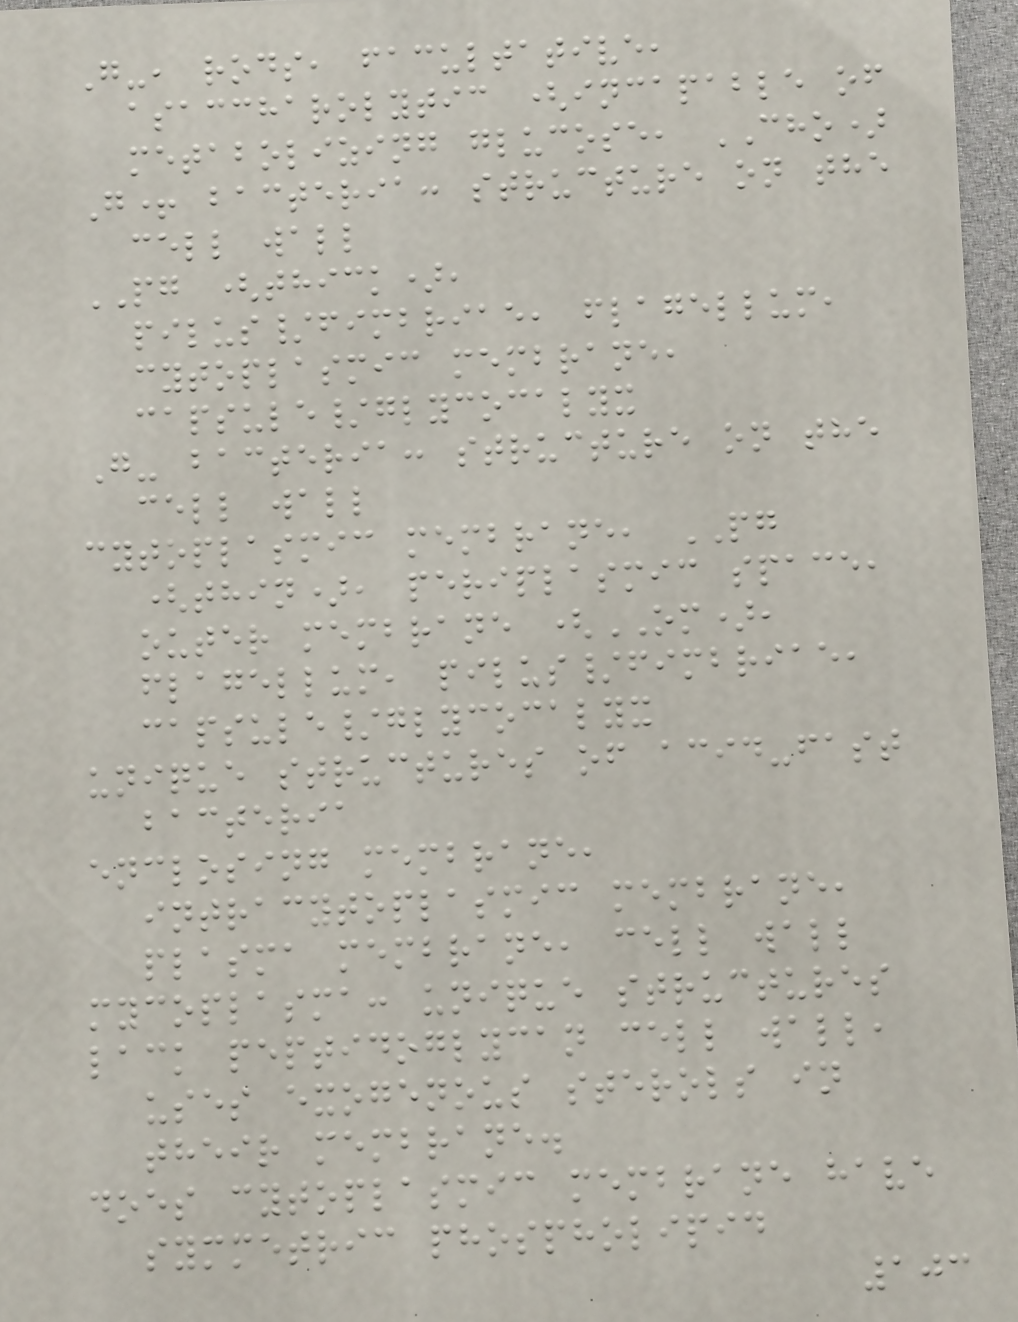G-, rods, facultative,
asaccharolytic (incapable of
metabolizing glucose, CHO)
G+ bacteria: structure on the
cell wall
PG (thick),
pilus/fimbriae, flagellum,
cytoplasmic membrane,
capsule/glycocalyx
G- bacteria: structure on the
cell wall
cytoplasmic membrane, PG
(thin), periplasmic space,
outer membrane (OM),
flagellum, pilus/fimbriae,
capsule/glycocalyx
unique structures of acid-fast
bacteria
enclosing membrane,
intracytoplasmic membrane,
plasma membrane, cell wall
mycoplasma: unique structures
lack peptidoglycan cell wall,
uses exogenous sterols in
their membrane.
does cytoplasmic membrane have
symmetric phospholipid
103
